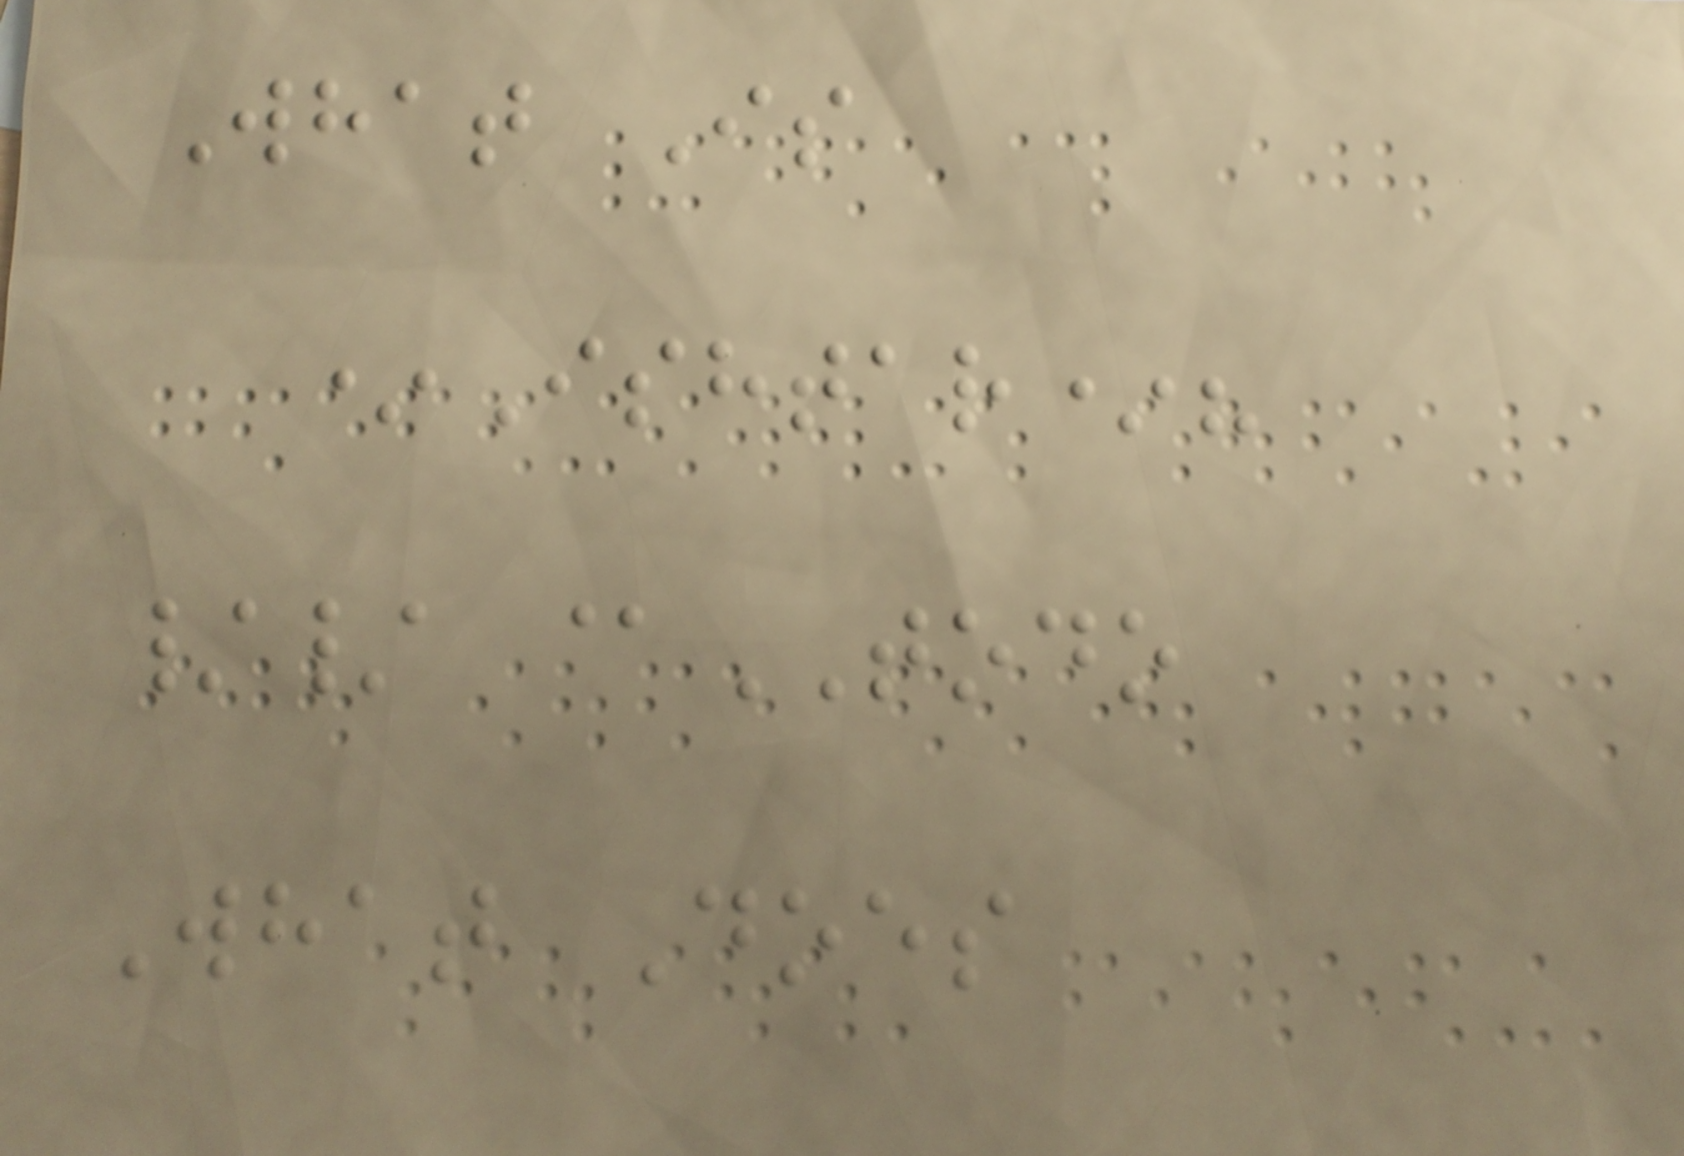What Is
*Ishtar*?
// @TODO
What Does
